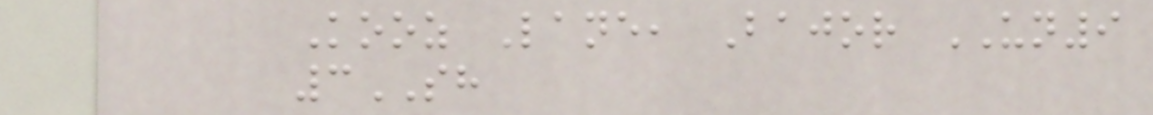Kooz Lane, Bajor UN9
3SH
